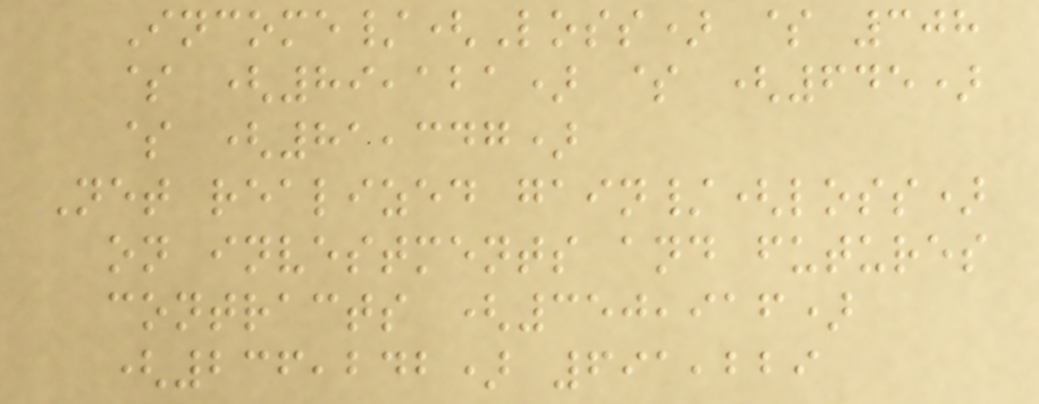Income/(Loss) $ 308
$ (89,121) $ (645)
$ (81,347)
Net realized gain/(loss)
on investments and futures
contracts (350,916)
(236,242) 691,229
